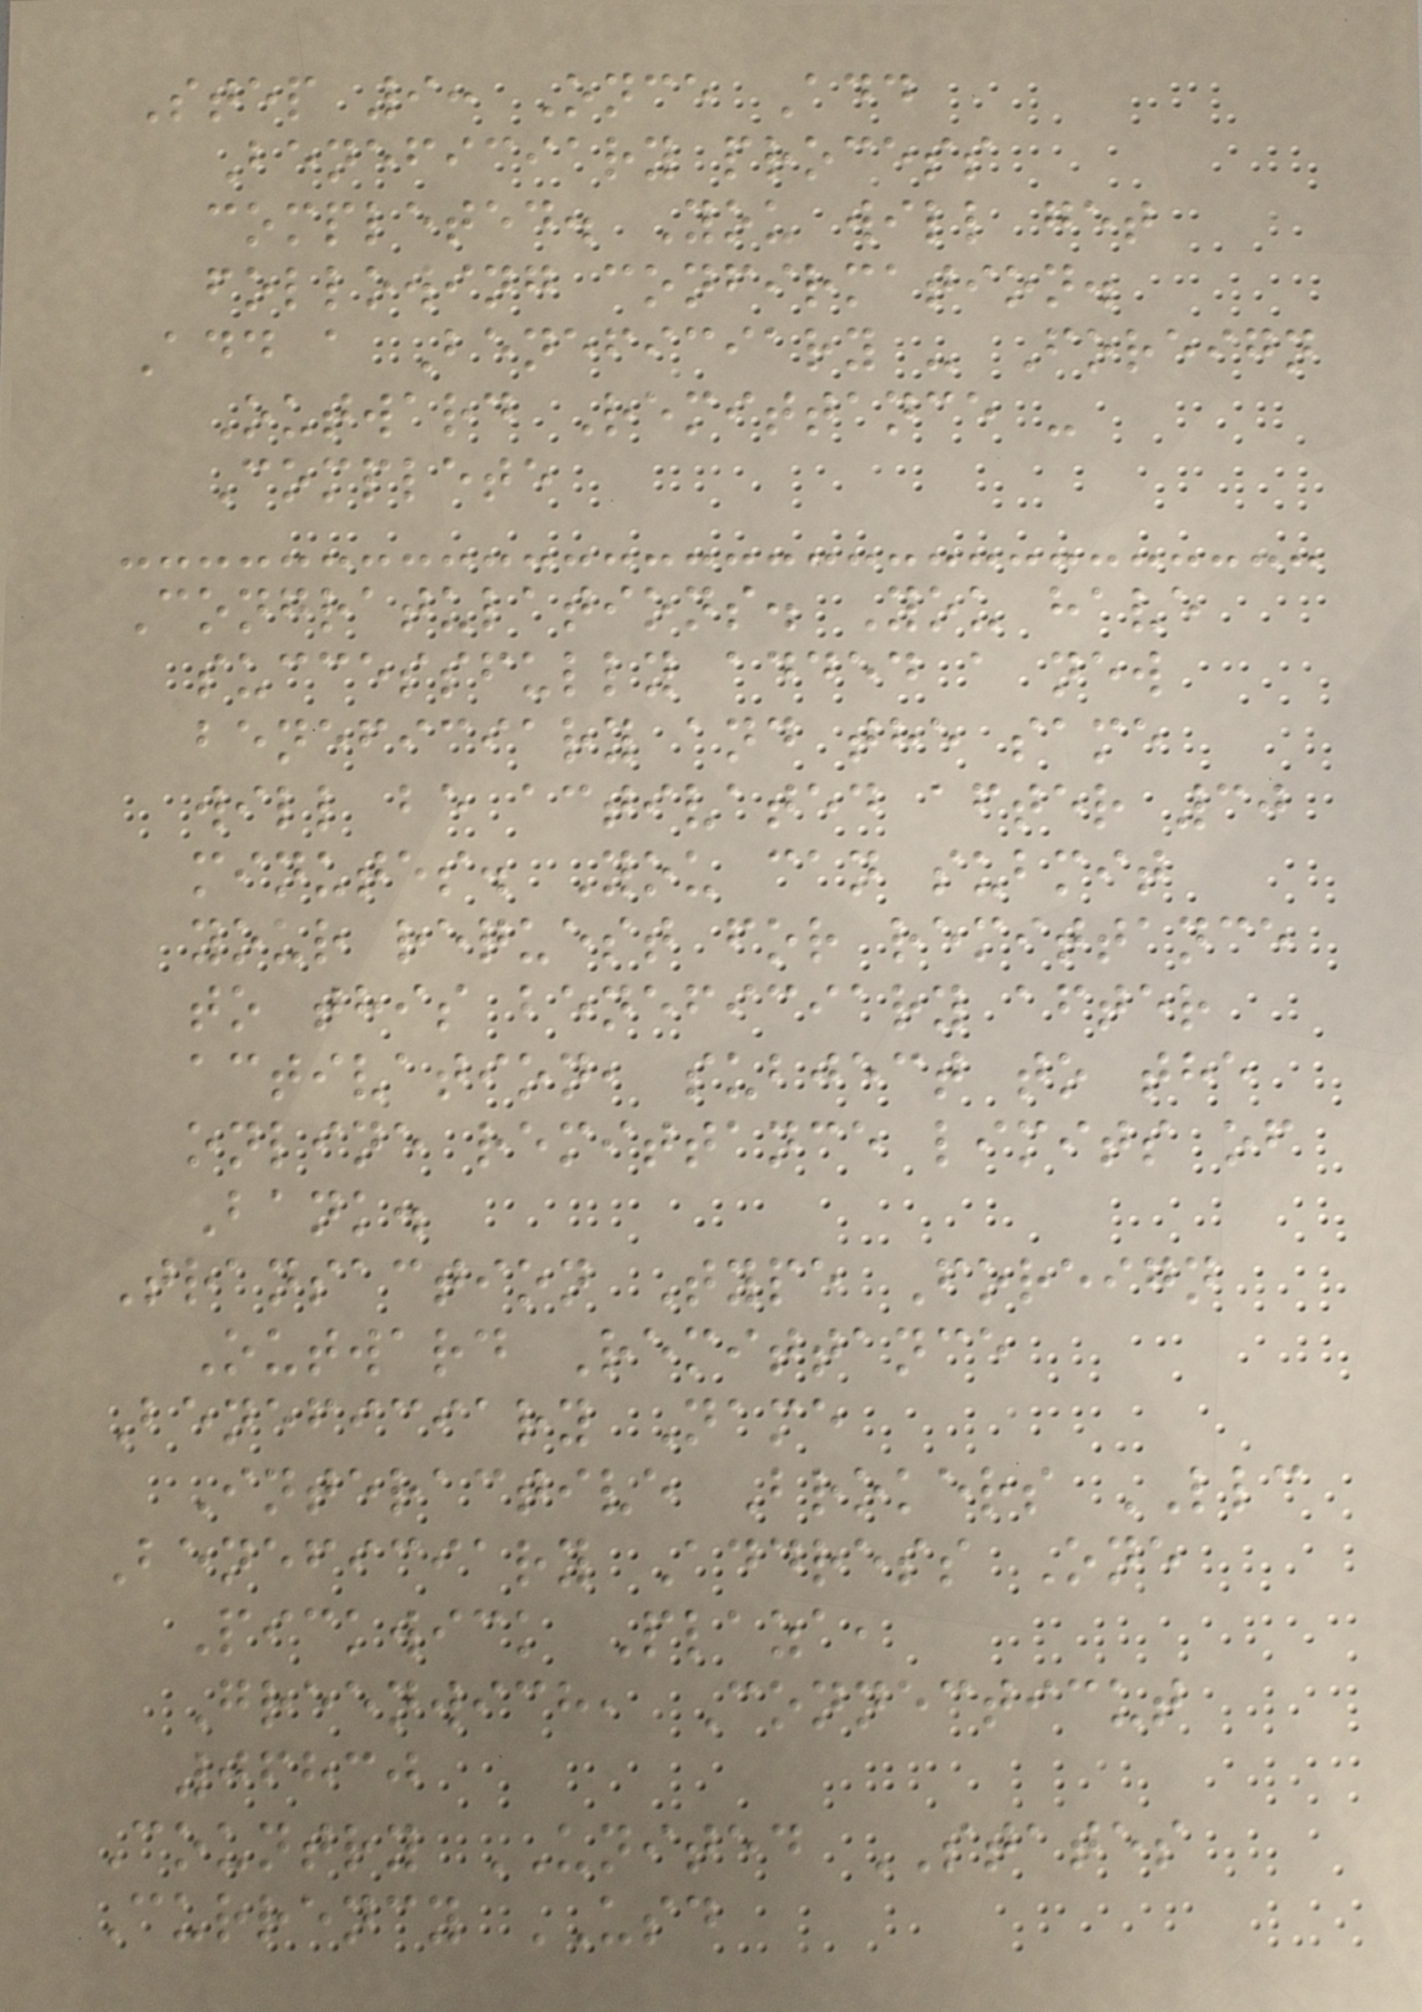Step 9: Once Add
Beneficiary process
completed. You will get
following confirmation.
Add a Beneficiary - Foreign
Outward Remittance -
Complete
Congratulations. You have
successfully added a new
beneficiary and the same
will be activated after 30
minutes. You can submit
your request for remittance
to this beneficiary after
activation, subject to the
online remittance limits of
Bank.
Transaction Type Foreign
Outward Remittance
Beneficiary Name
Interactive Brokers LLC
Beneficiary Address One
Pickwick Plaza,
Greenwich, Connecticut
06830
Country UNITED STATES
Currency USD
